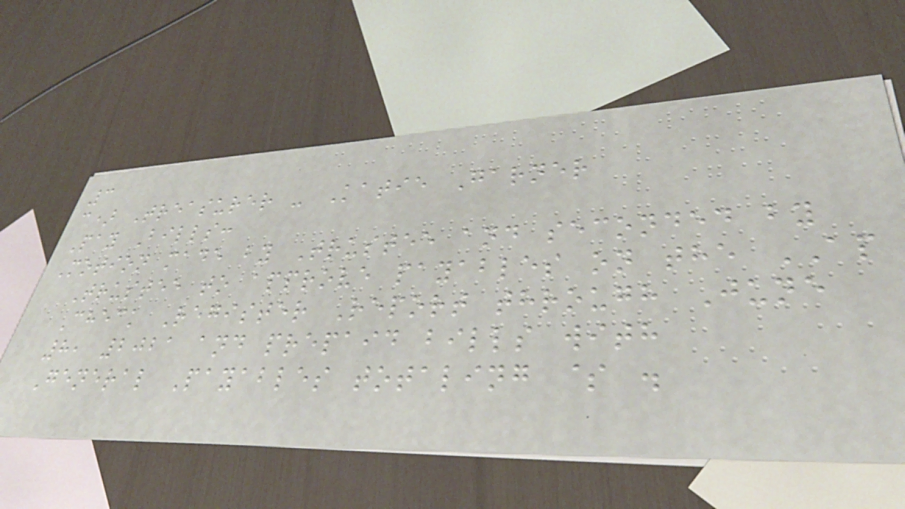3
c) Treasurer - Katie Garner
Pay Bills:
Motion made by Trustee and seconded by
Trustee to approve payables on the AP
Check Register Report through June
8, 2021 and prepaid bills with
General Payables totaling $ .
